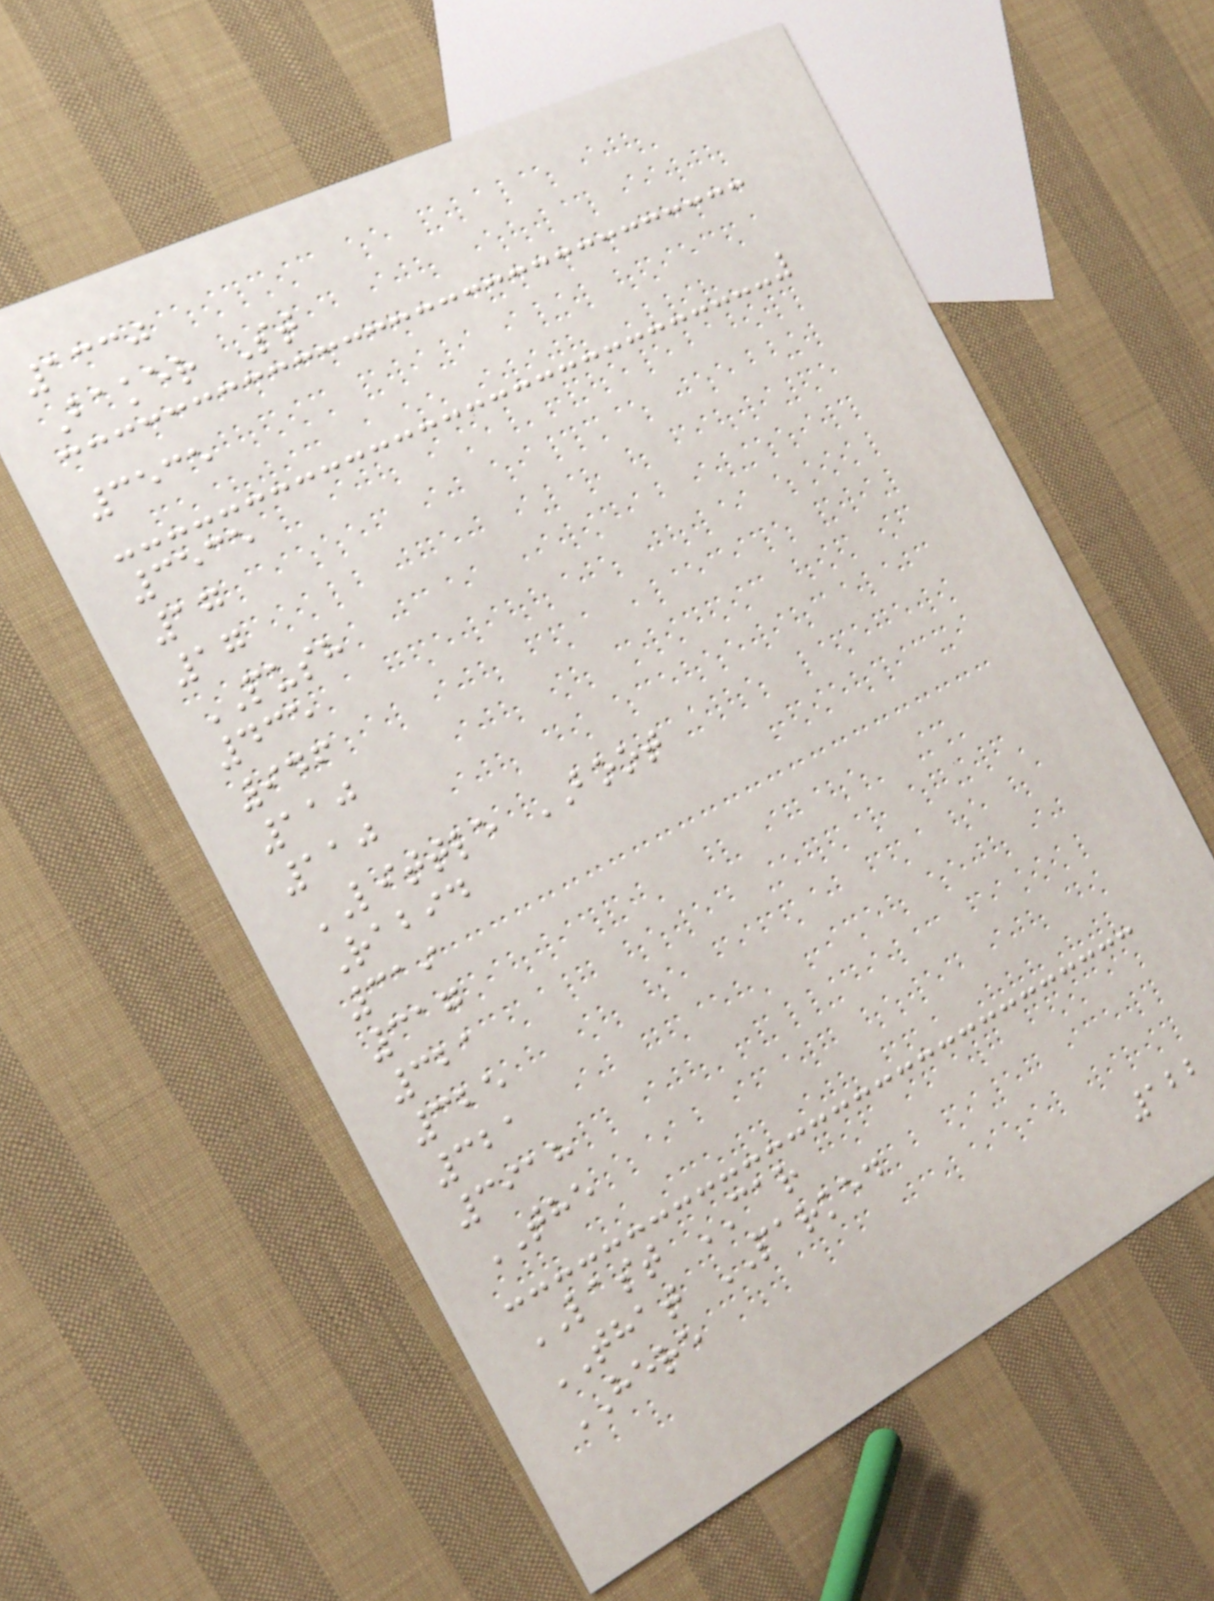1330
Baker St
3535
3535
17
17
PUSH
435
946
110
110
LITTLE BOOT
Rabid
319
317
321
325
321
3918
THE
LAST CAR
THAT PARKED
HERE
122
